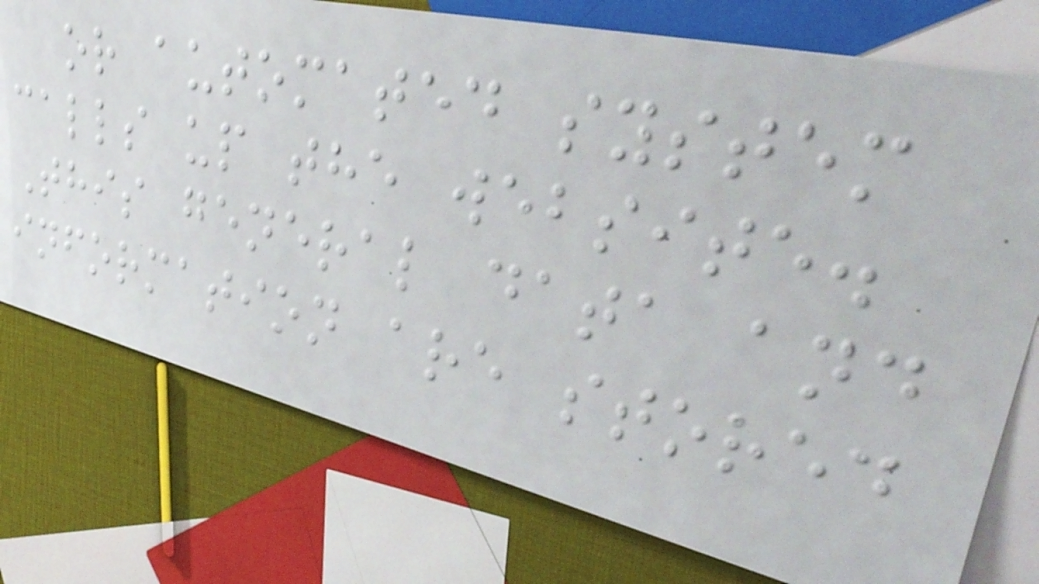or automated system
calls up the website.
This general data and
information are stored
